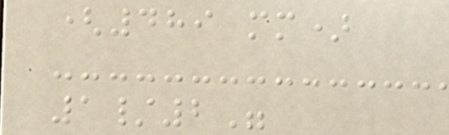(489 mm)
1/2"
